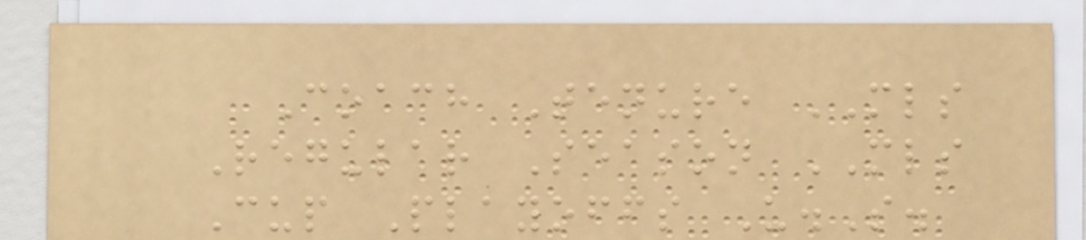Coach Tenure MLS
Regular Season MLS
Cup Playoffs U.S.
